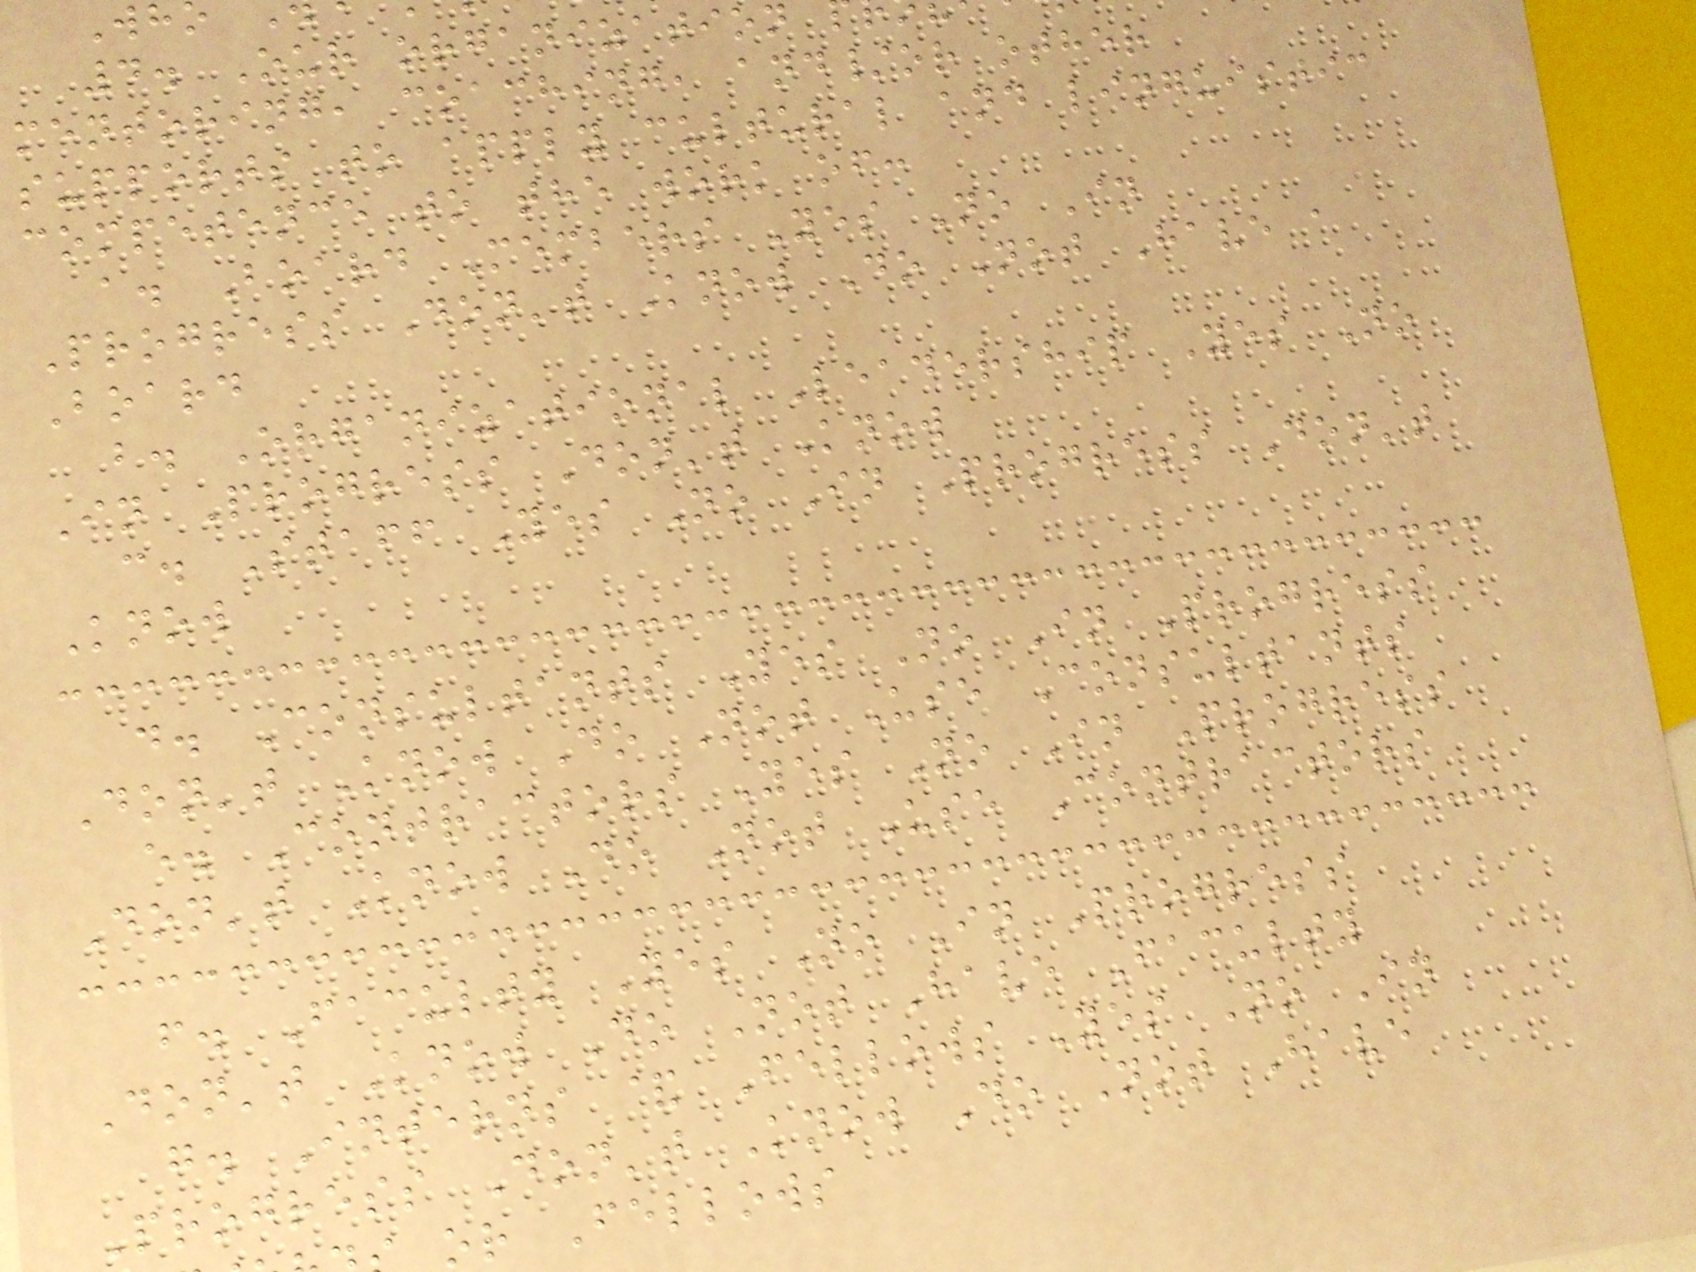4. Our organization
mentoring, coaching, and/or other
supports to apply cultural and linguistic
competence to the work of:
a. Board Members Yes No In
Progress Don't Know Do Not Have a
Board
b. Organizational Leadership Yes No
In Progress Don't Know
c. Staff Yes No In Progress Don't
Know
d. Consultants Yes No In Progress
Don't Know Do Not Use Consultants
e. Contractors Yes No In Progress
Don't Know Do Not Use Contractors
f. Faculty Yes No In Progress
Don't Know Do Not Have Faculty
g. Interns & Fellows Yes No In
Progress Don't Know Do Not Have
or Fellows
